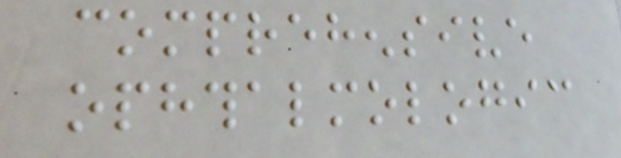comprehensive
ophthalmologic
